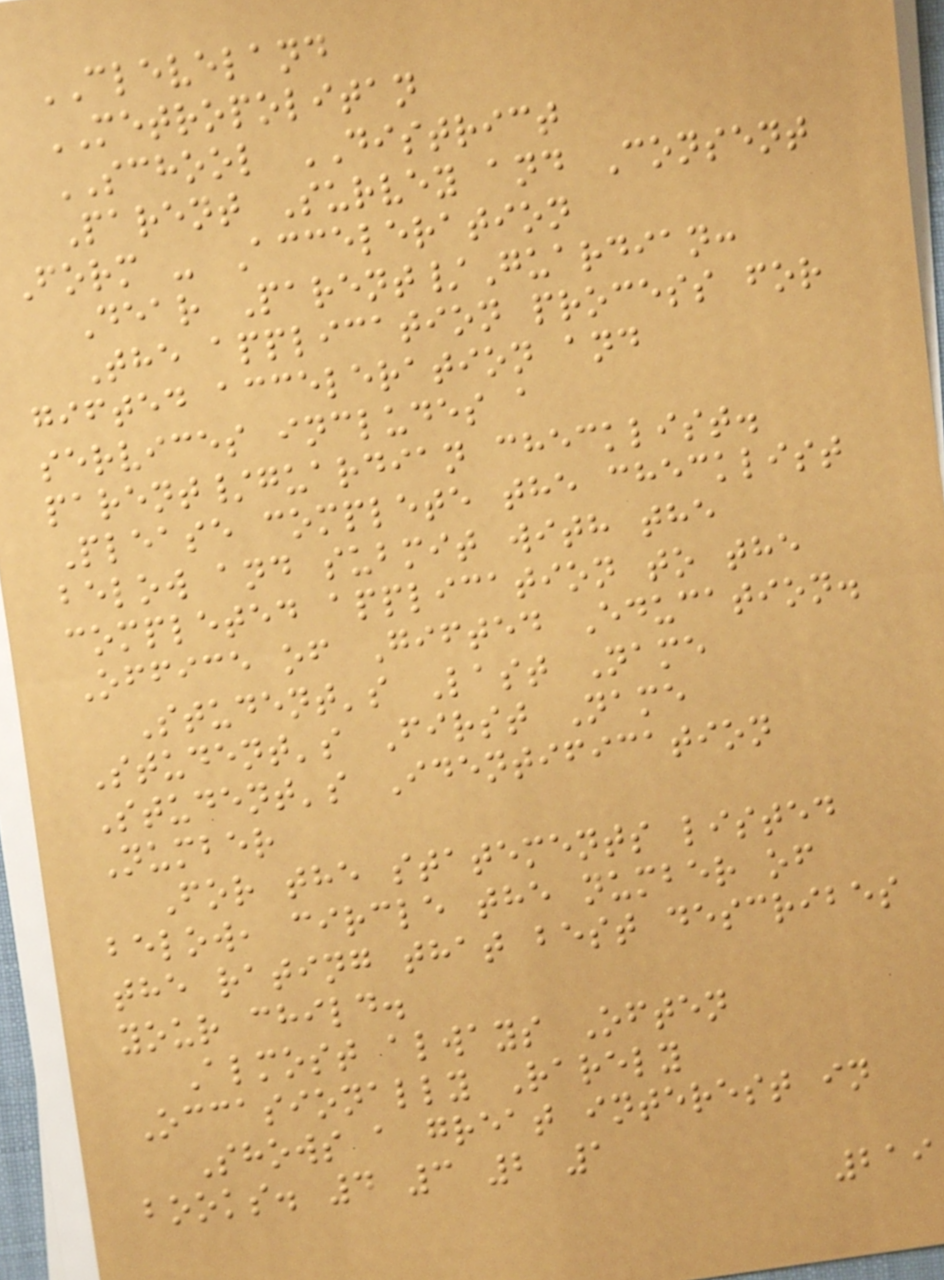CLEVELAND
METROPOLITAN
SCHOOL DISTRICT
Parent Survey and Consent
Form - Acceleration
Dear Parent/Guardian:
The application process for
gifted acceleration and
services includes a
parent/guardian checklist.
Please complete the checklist
below and submit with the
completed application to the
Office of Gifted Education.
Student's Last Name
Student's First Name
Student's Identification
Number
For the statements listed
below, circle the number of
the rating that best describes
your child.
Almost always Often
Occasionally Rarely
Shows a great interest in
books. 4 3 2 1
219
